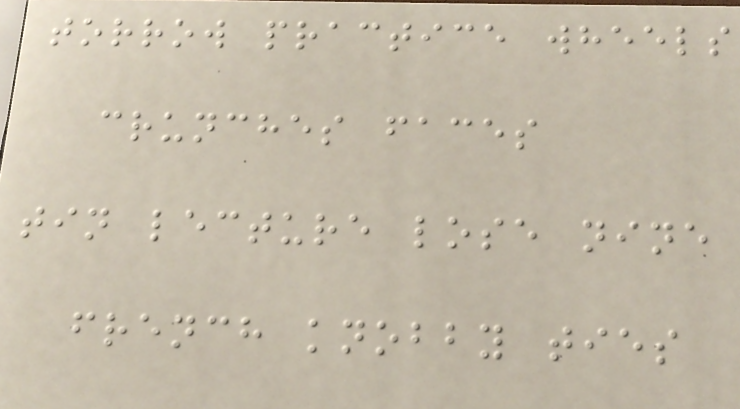torrow practice wheels
crunches faces
tin lecture lose nine
french knobby ties
